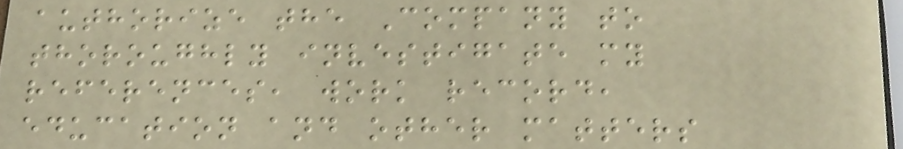authorize the Company to
thoroughly investigate my
references, work record,
education and other matters
